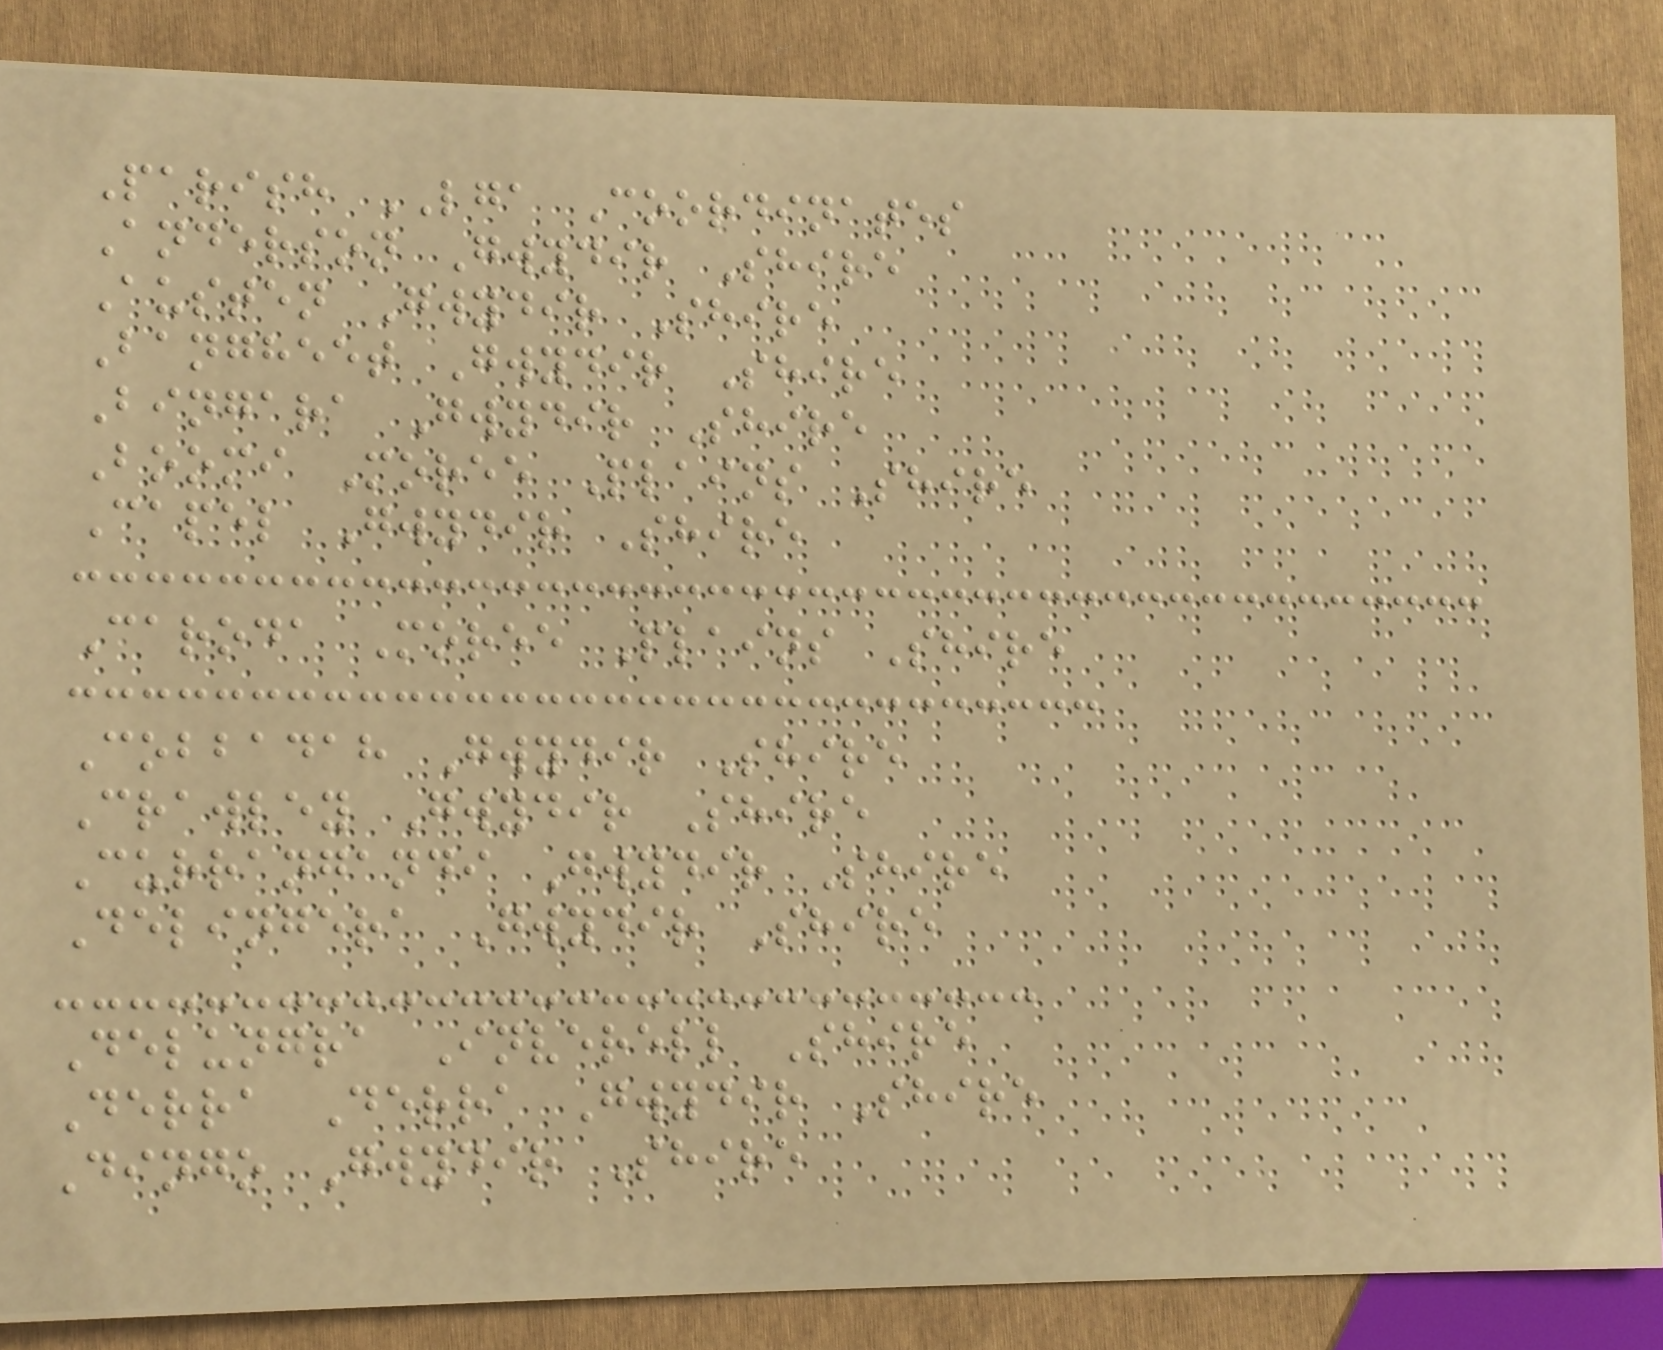Parish LGA Coordinates
Anderson Gwydir Shire
Austen Gwydir Shire
Bangheet Gwydir Shire
Bingara Gwydir Shire
Boomi Moree Plains Shire
Capel Gwydir Shire
Caroda Moree Plains Shire
Cobbadah Gwydir Shire
Crawley Gwydir Shire
Currangandi Gwydir Shire
Delingera Gwydir Shire
Delungra Inverell Shire
Derra Derra Gwydir Shire
Dingo Gwydir Shire
